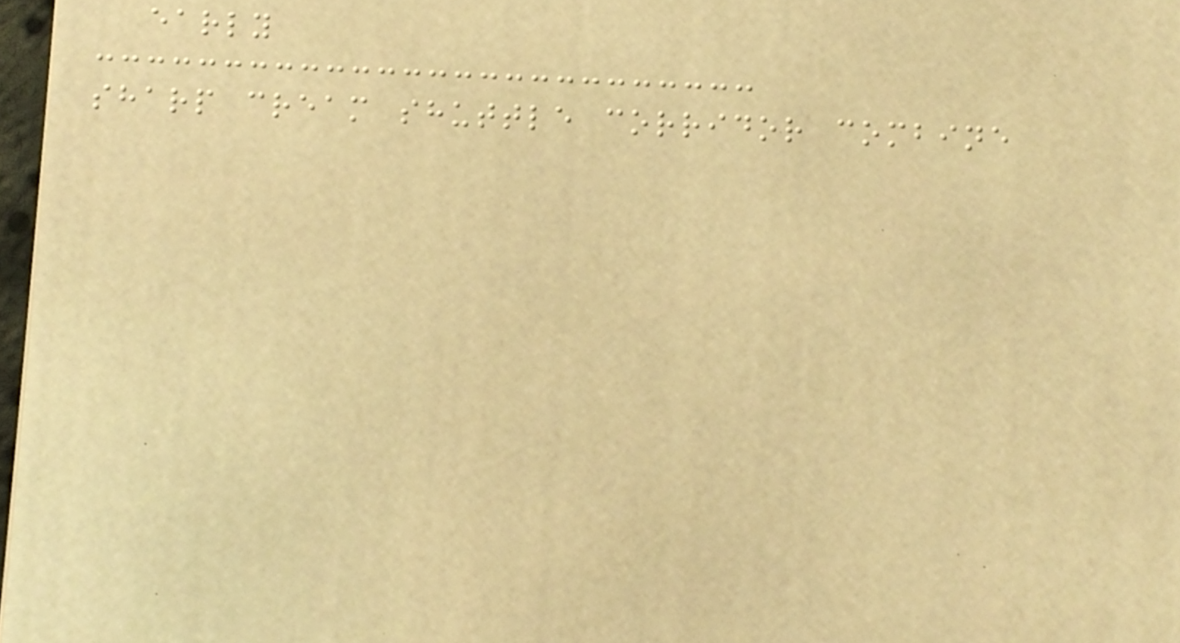early
sharp cream shuttle corridor combine
